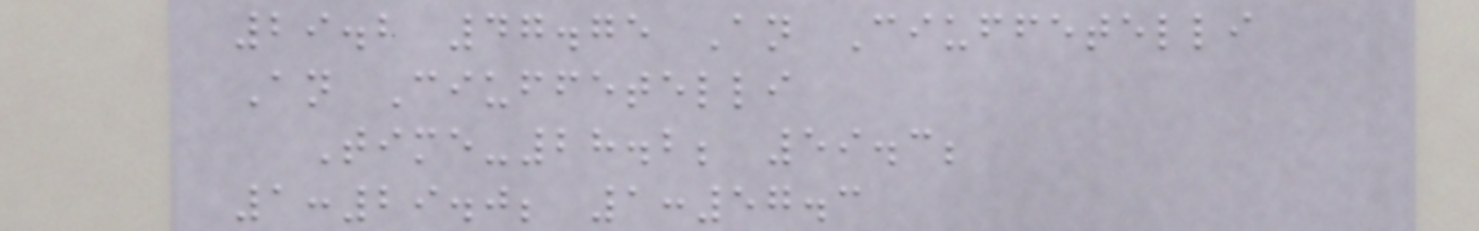29.2 47.75 An Ciuffetelli
An Ciuffetelli
Time-28.2; 59.3;
1:29.0; 1:57.3
